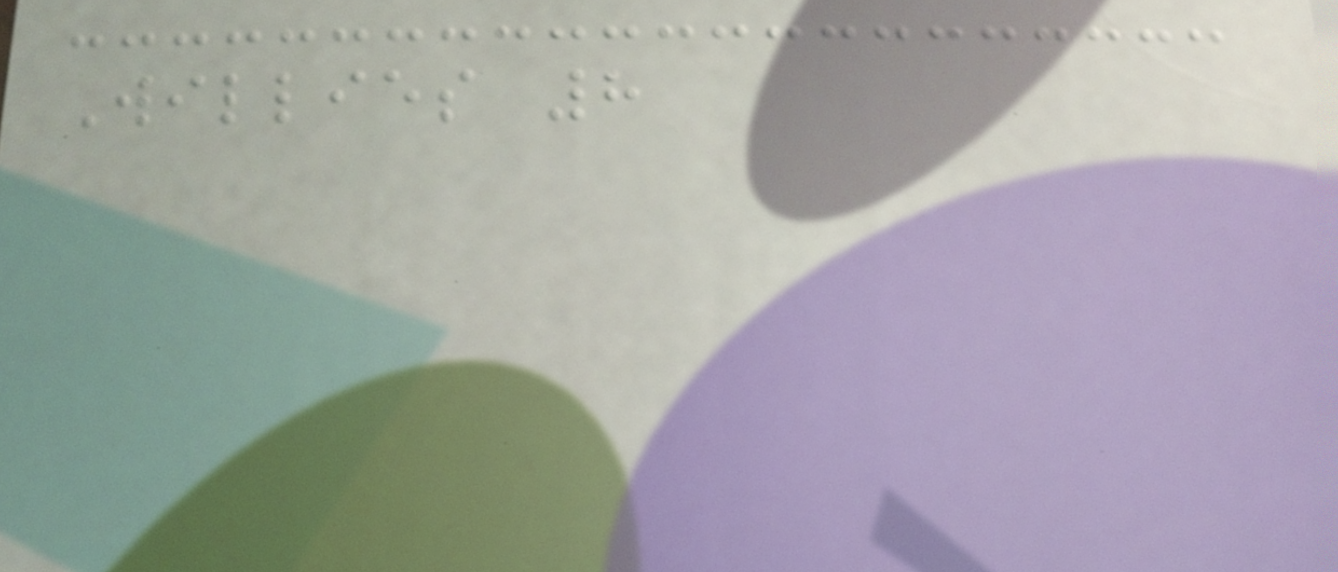Willies 8
